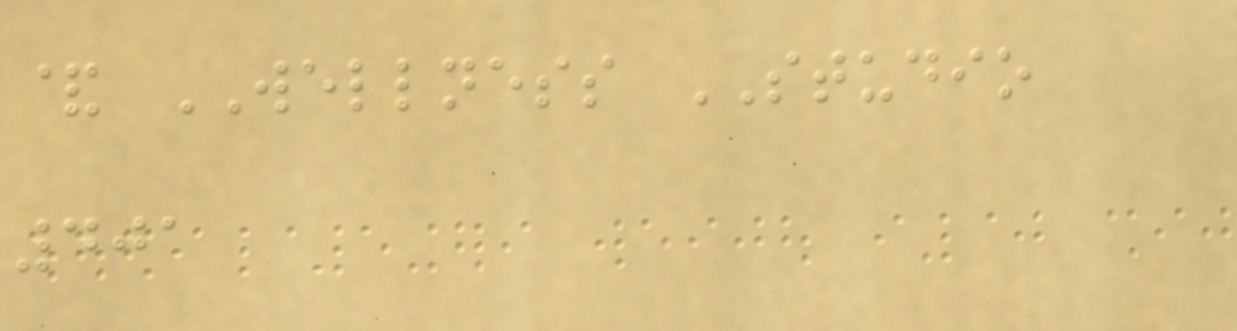& WELLNESS STUDIO
401
